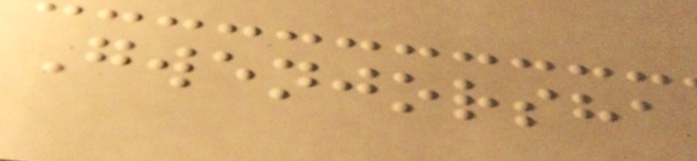Gwenjorsha
